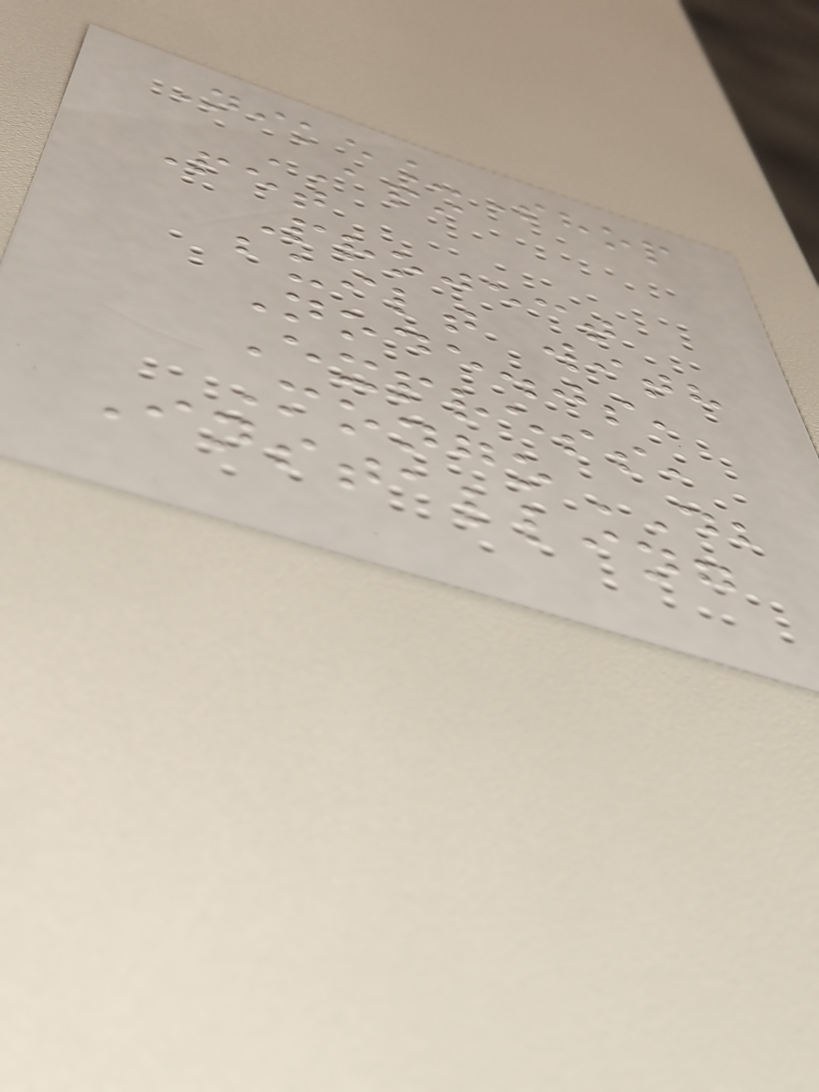Nike_Shop
API
Pet
Project
built with
Node.js,
Express,
MongoDB
Installing
